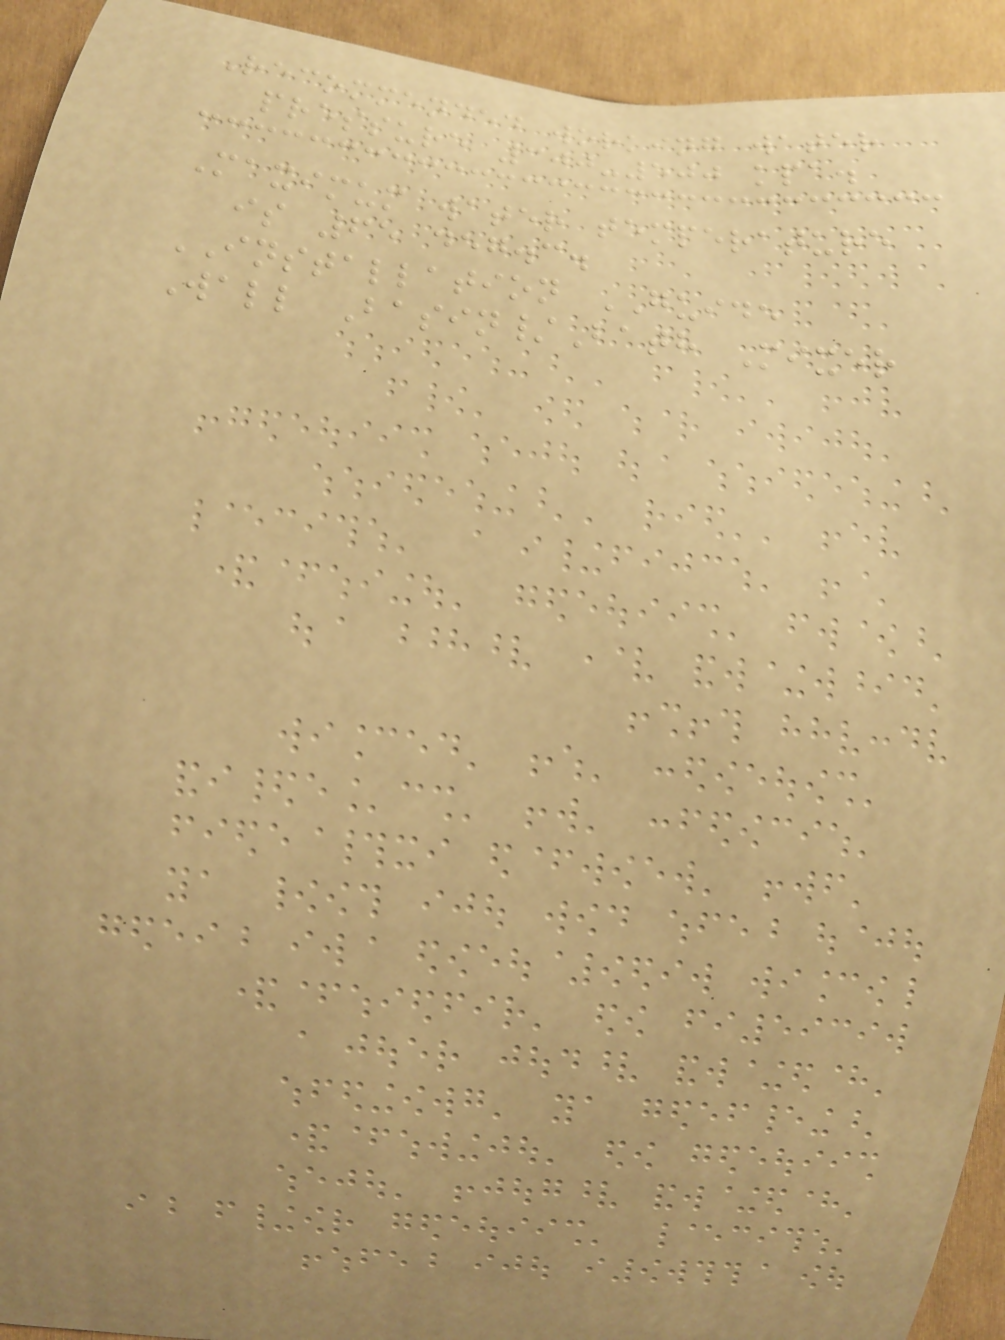Recommended working water
pressure 300-500 kpa.
Maximum water temperature
is 65 deg.c.
INSTALLATION GUIDE
Wall Basin/Bath Mixer
